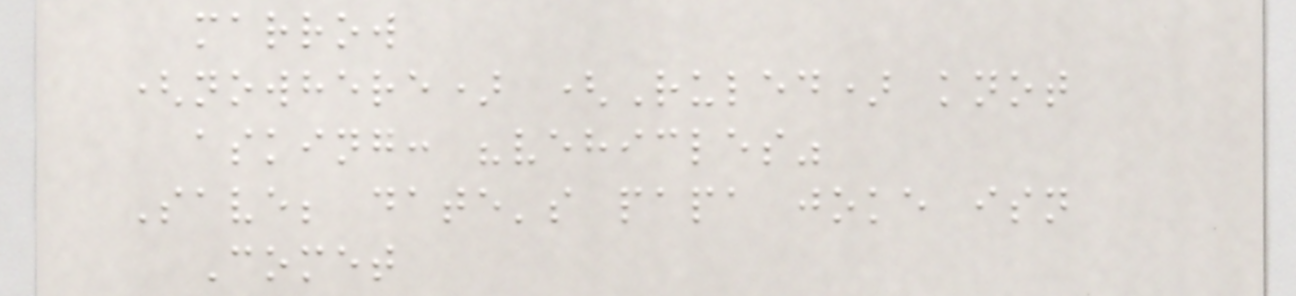marrow
(nowhere) (Ruled) knot
asking: "vehicles"
Save; date's papa joke isn
Comet
